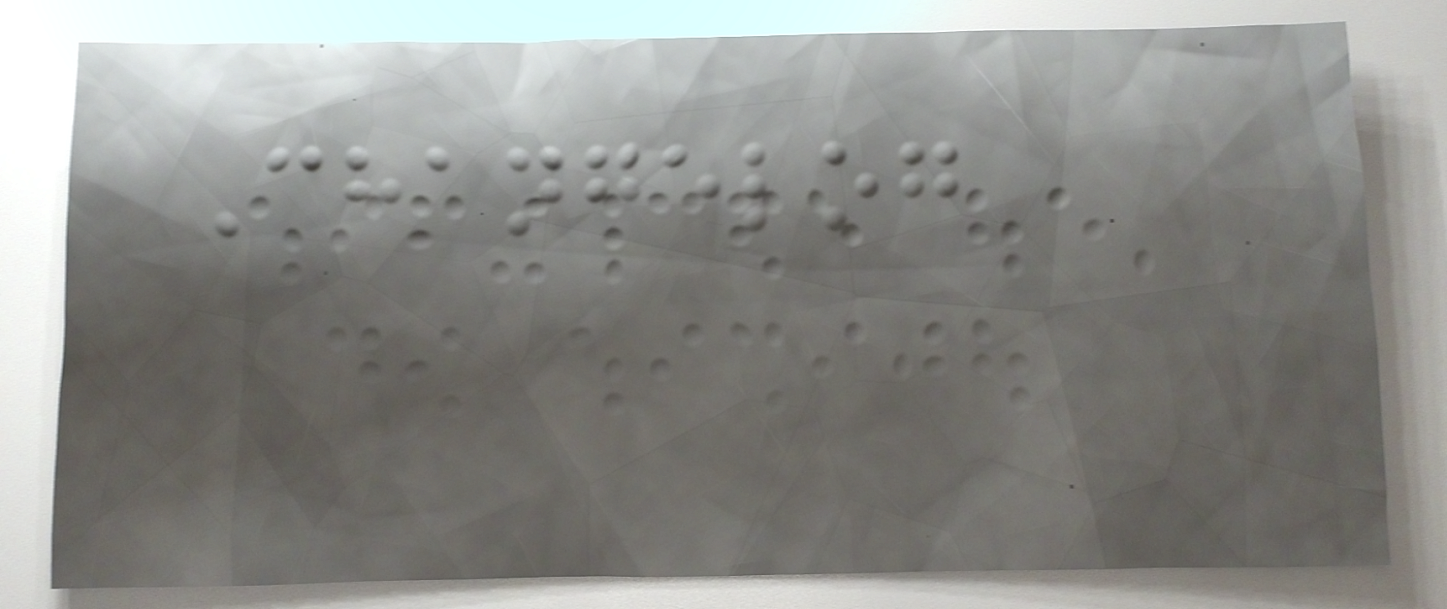Changelog
